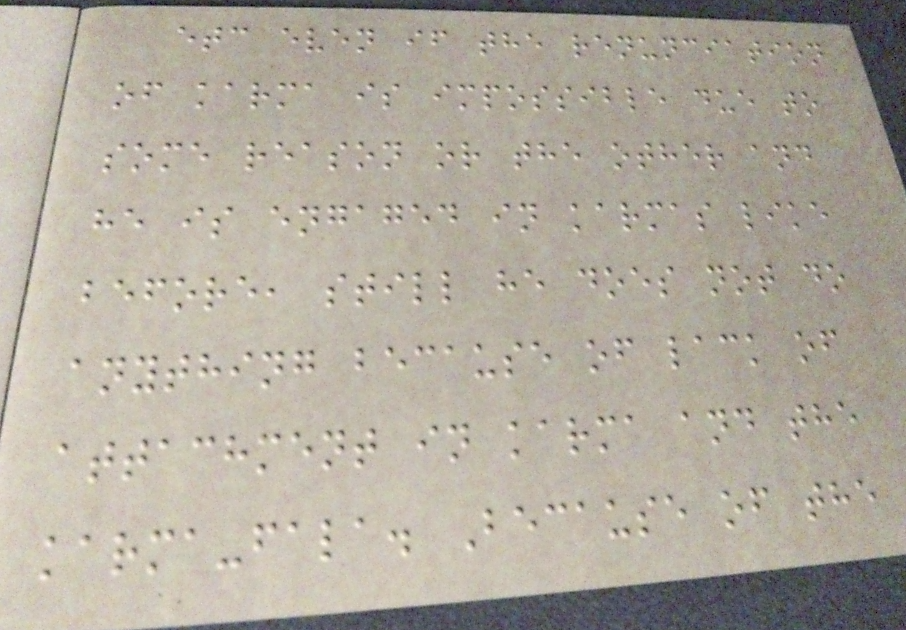etc even if the renunciation
of karma is impossible due to
some reason or the other and
he is engaged in karmas like
before, still he does not do
anything because of lack of
attachment in karma and the
karma-fala. Because of the
